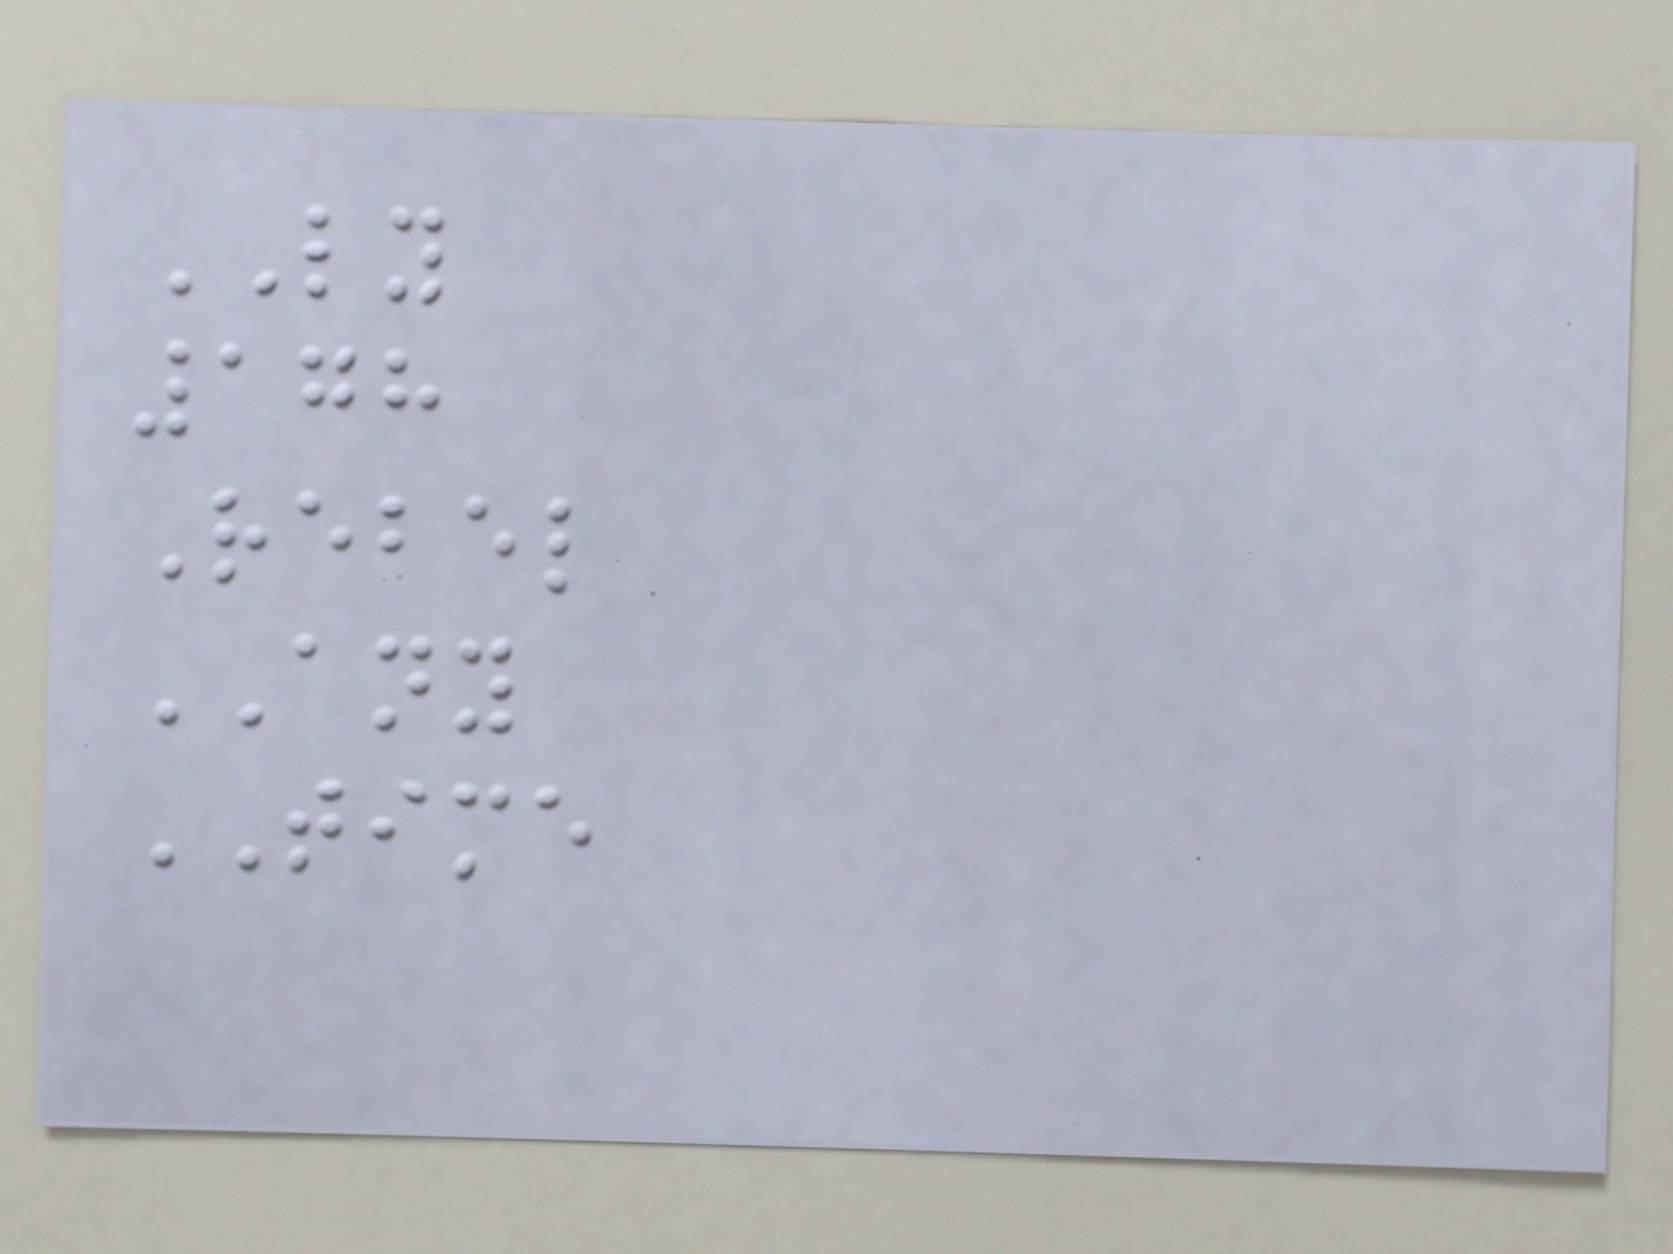LY
178
Rebel
ANY
TIME
